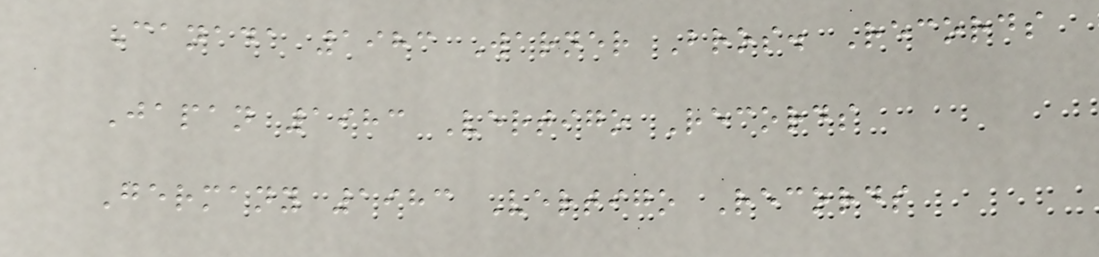Canada 1983 Warner Bros. Records
Japan 1983 Vertigo Records
Germany 1983 Vertigo Records
